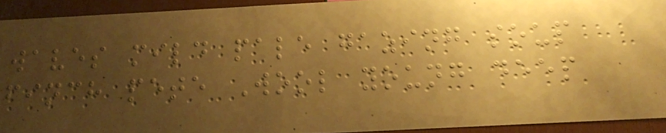waves mild pale gazing soup
finch pete Wool young deep
